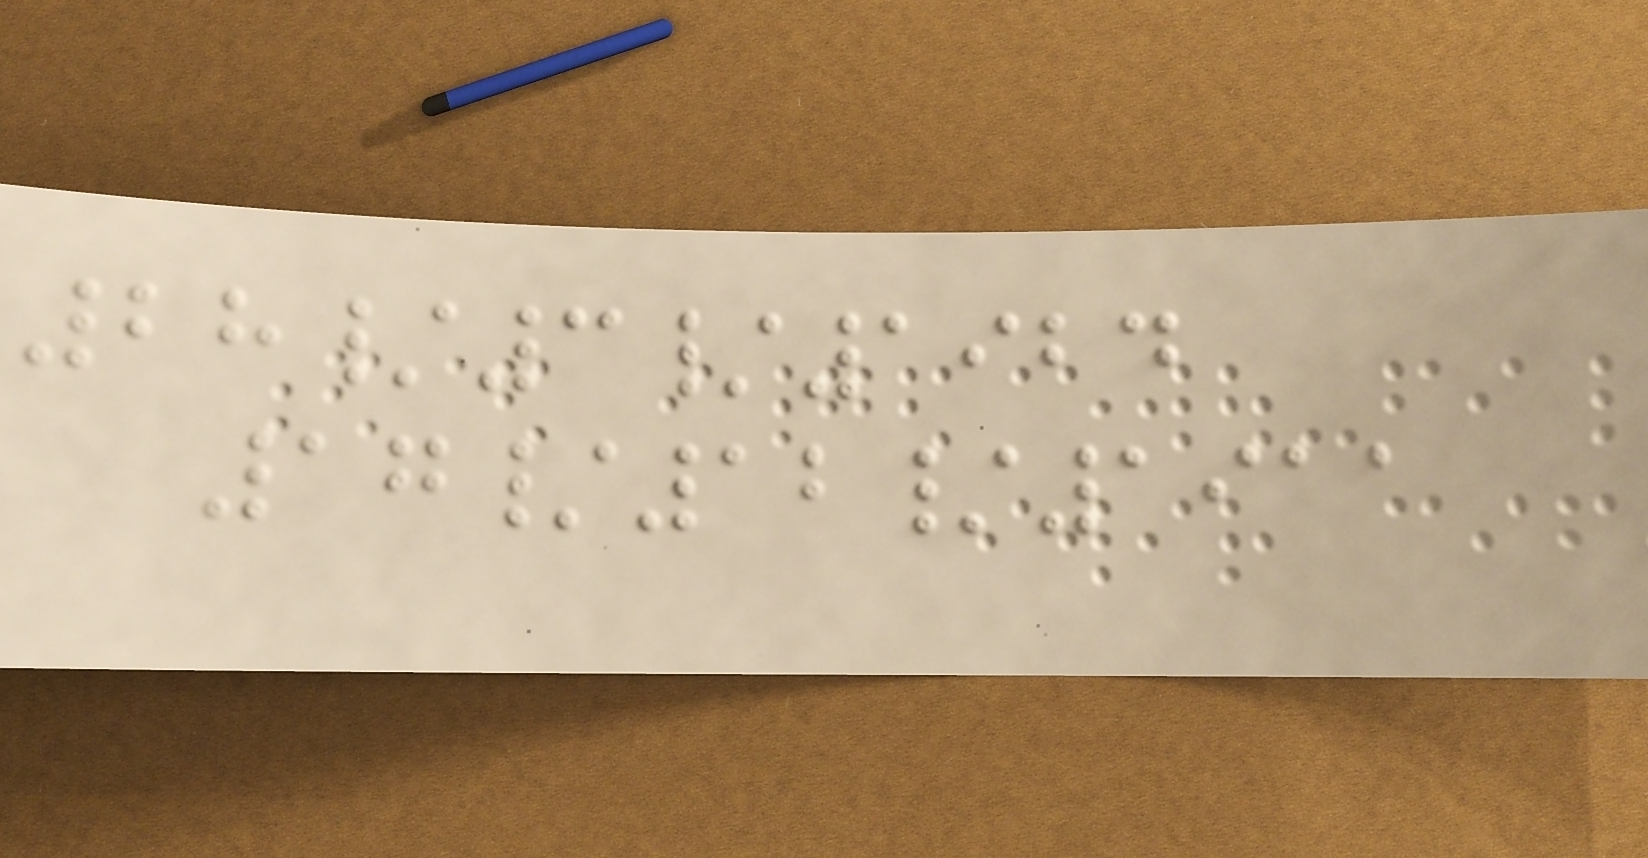28/3/1924
17/12/1911
